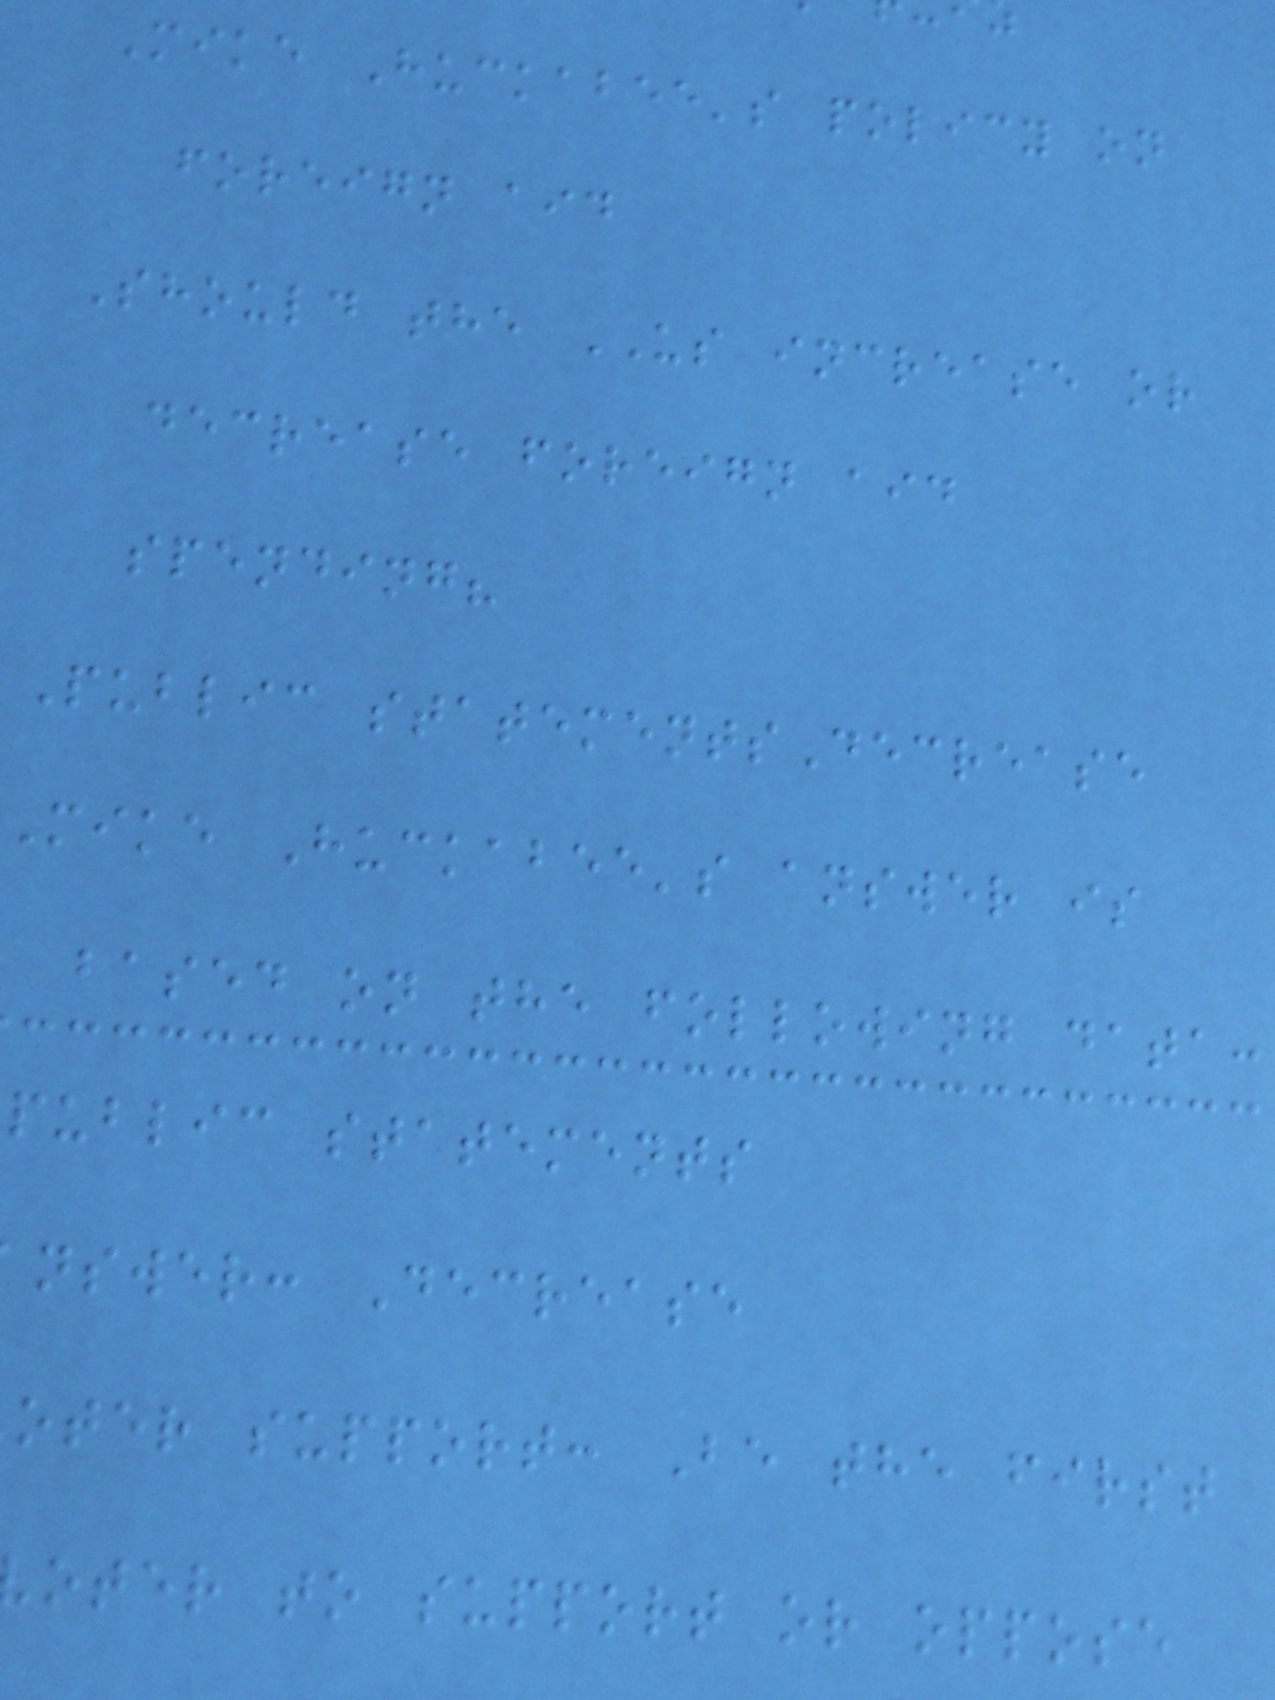Mike Huckabee's policy on
foreign aid
Should the US increase or
decrease foreign aid
spending?
Public statementsDecrease
Mike Huckabee's answer is
based on the following data:
public statements
nswer: Decrease
oter support: Be the first
oter to support or oppose
